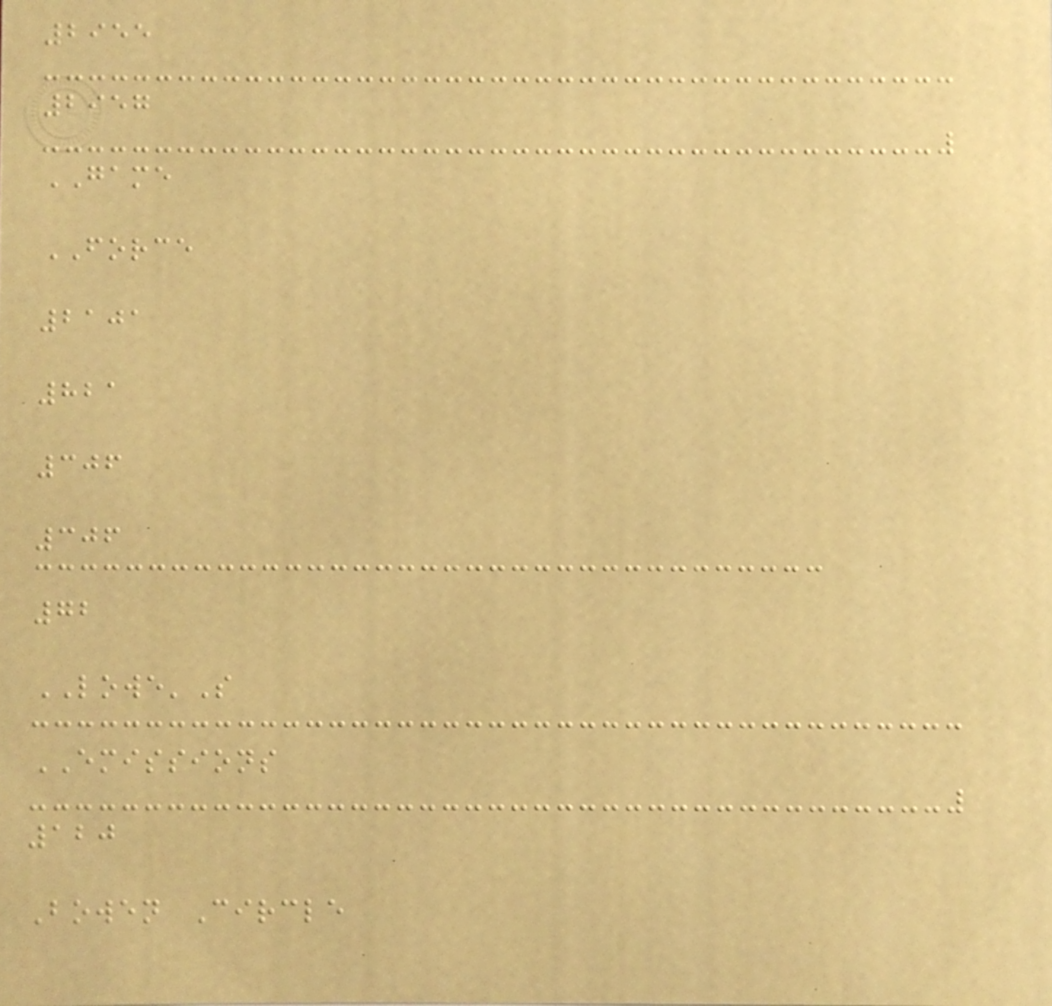2955
2957
GAME
FORCE
2101
821
306
306
72
LOWE'S
EMISSIONS
120
Bowen Circle
